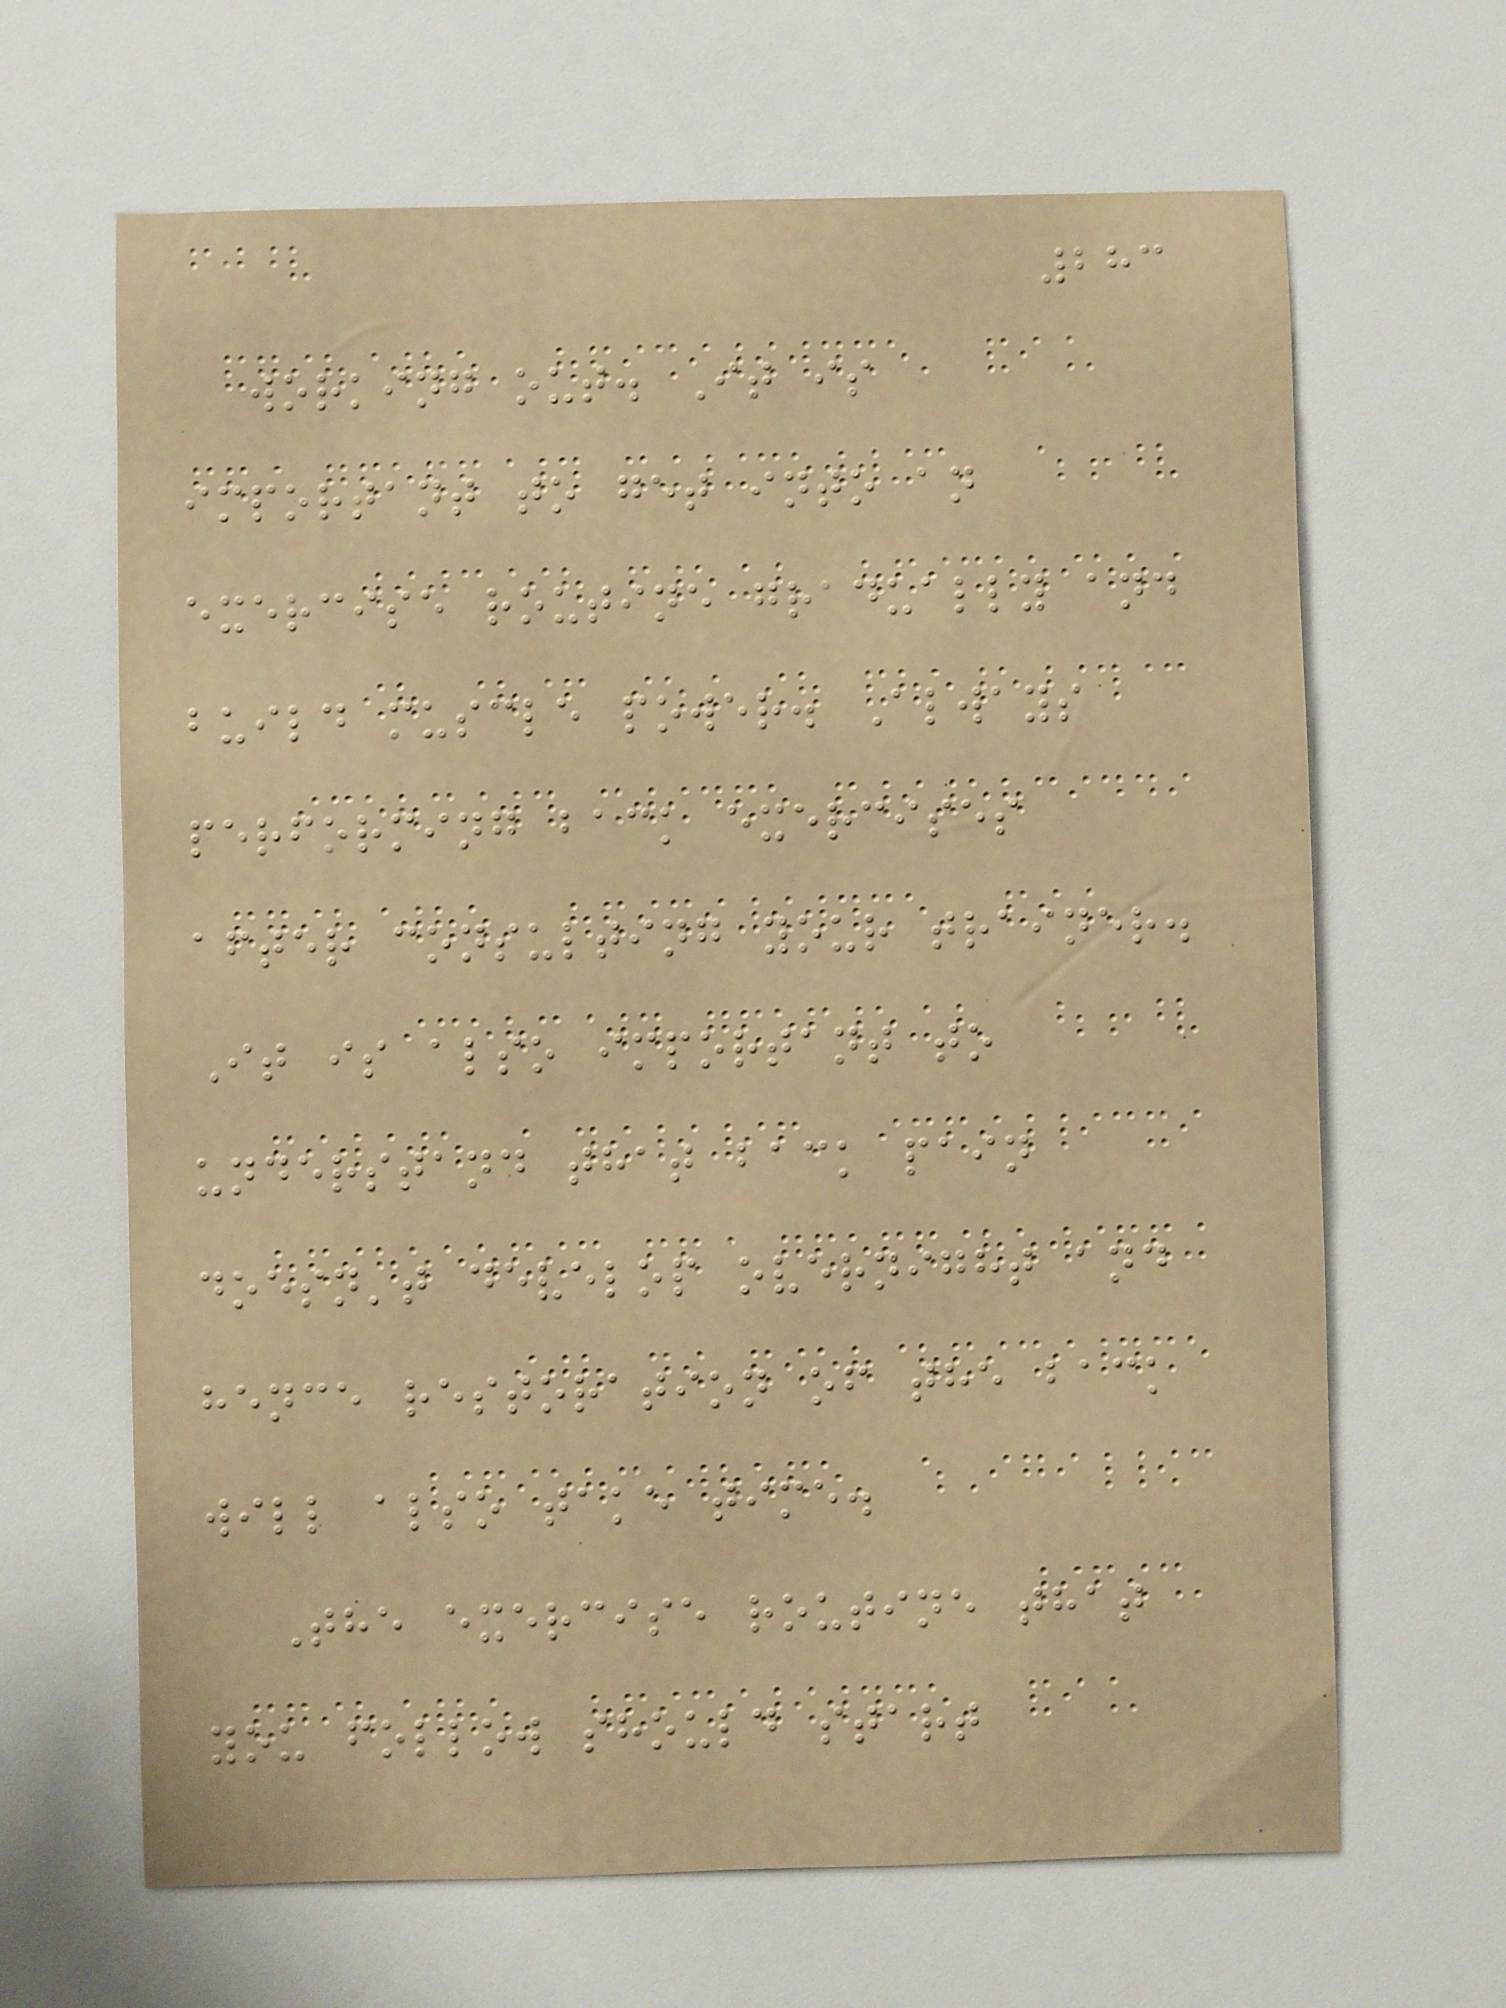283
working out. It is
important to get into an
exercise routine gradually and
build muscle power. Always
performing back exercises
after consulting your trainer.
It is also important to
understand that back pain
doesn't develop overnight and
hence restoration of the back
will also take time.
The exercise routine that
you follow should start
